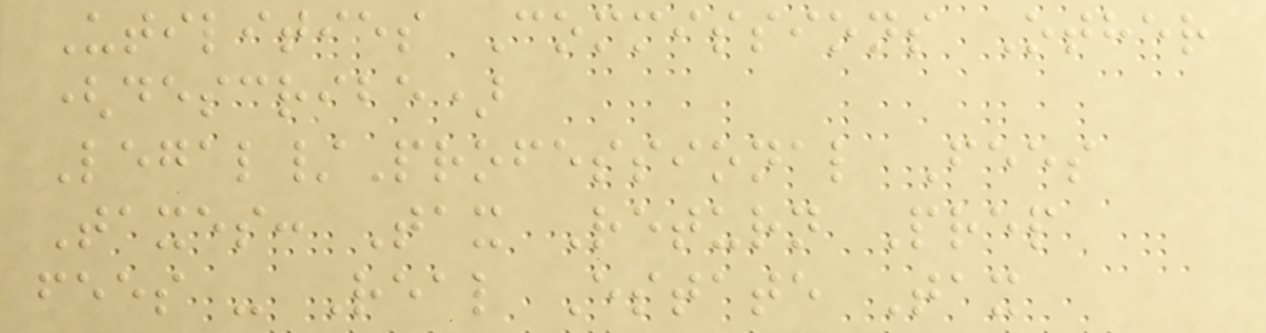Utilities Commissions Other
(describe)
Legal/Professional Fees
Taxes: Tax Return Prep
fees - Real Estate Tax
